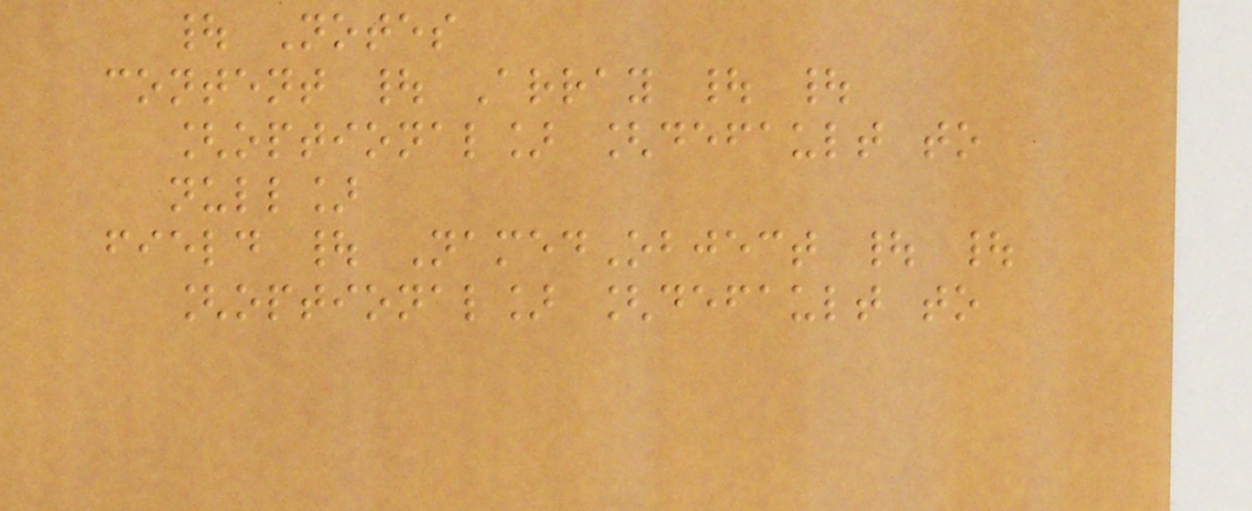| Notes
content | Array | |
[optional] [default to
null]
field | NamedObject | |
[optional] [default to
